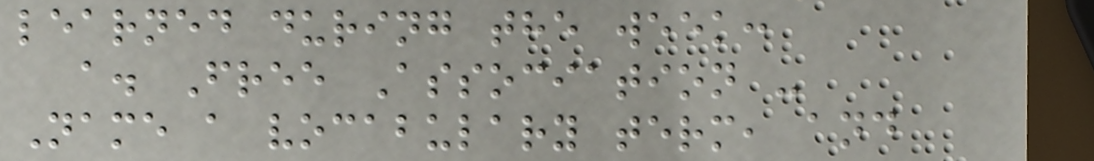learned during the week:
a. Free Association -
Name a vocabulary term, and
